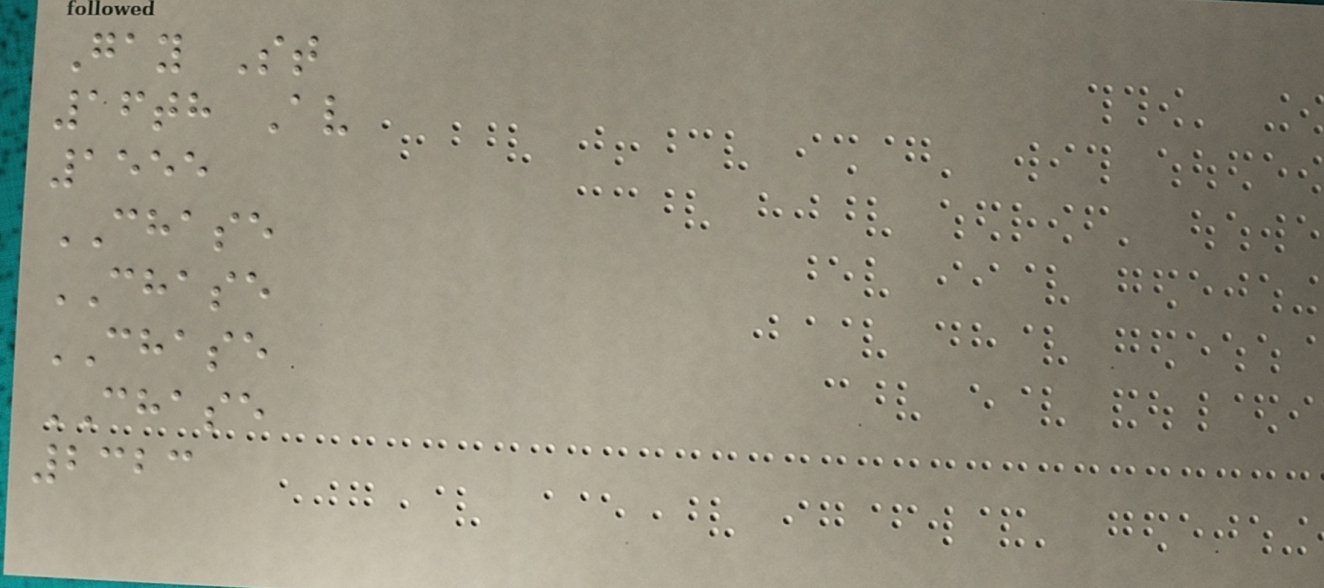Gay St
16th Av
1555
CHASE
CHASE
CHASE
CHASE
2323
